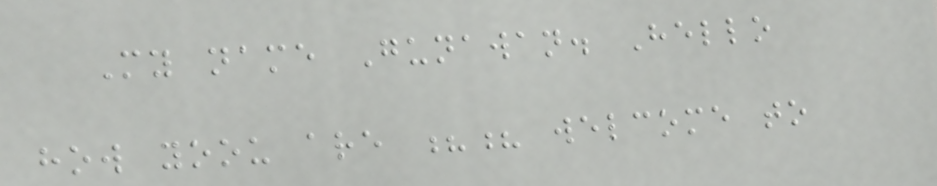My name Gunawan. Hello
how yoou are ?? welcome to
